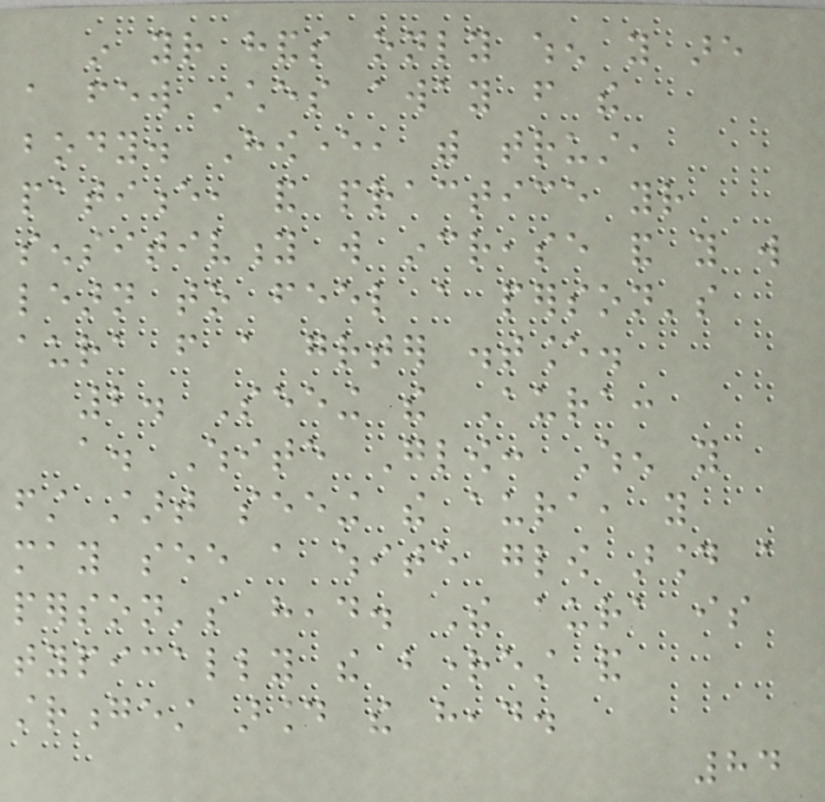in your hands only when you are
a few inches away from the
body. However, with trust,
patience, and practice your
sensitivity will increase and you will
learn to feel a person's
aura from a greater distance.
2. Seeing the Aura:
a. White Glow: When you
first start seeing the aura, you
may see a white glow around a
person's head. The aura is
typically the brightest and
strongest around the head.
84
